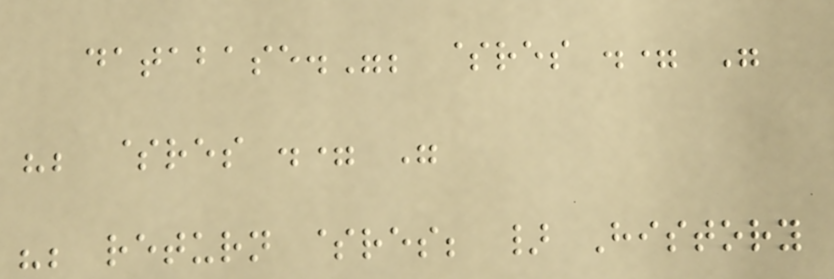database."; $res .= "
"; $res .= "
"; return $res; } History
